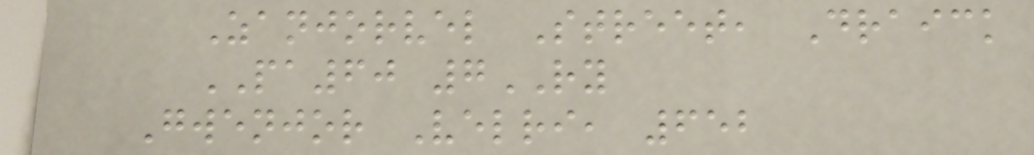Zanjorvel Street, Draick
PA60 7RY
Gwenjor Velri, 652
